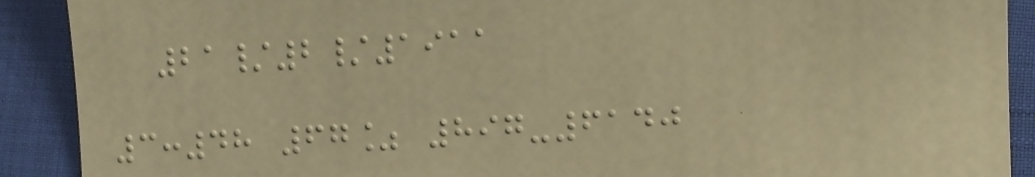21/2/1911
3:48 67% 897-6140
